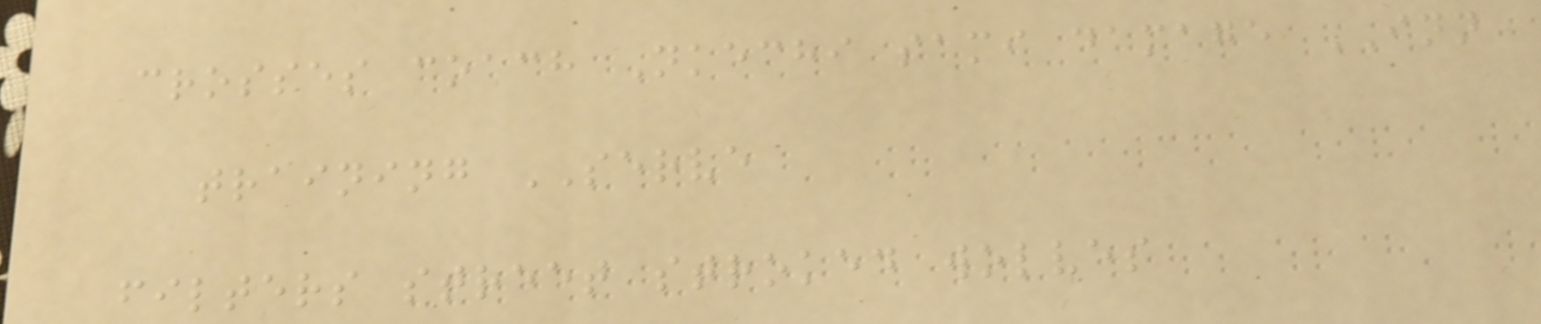crosses coach Nkechi sami damage INN
training SERVE
filters street stroked wolves
